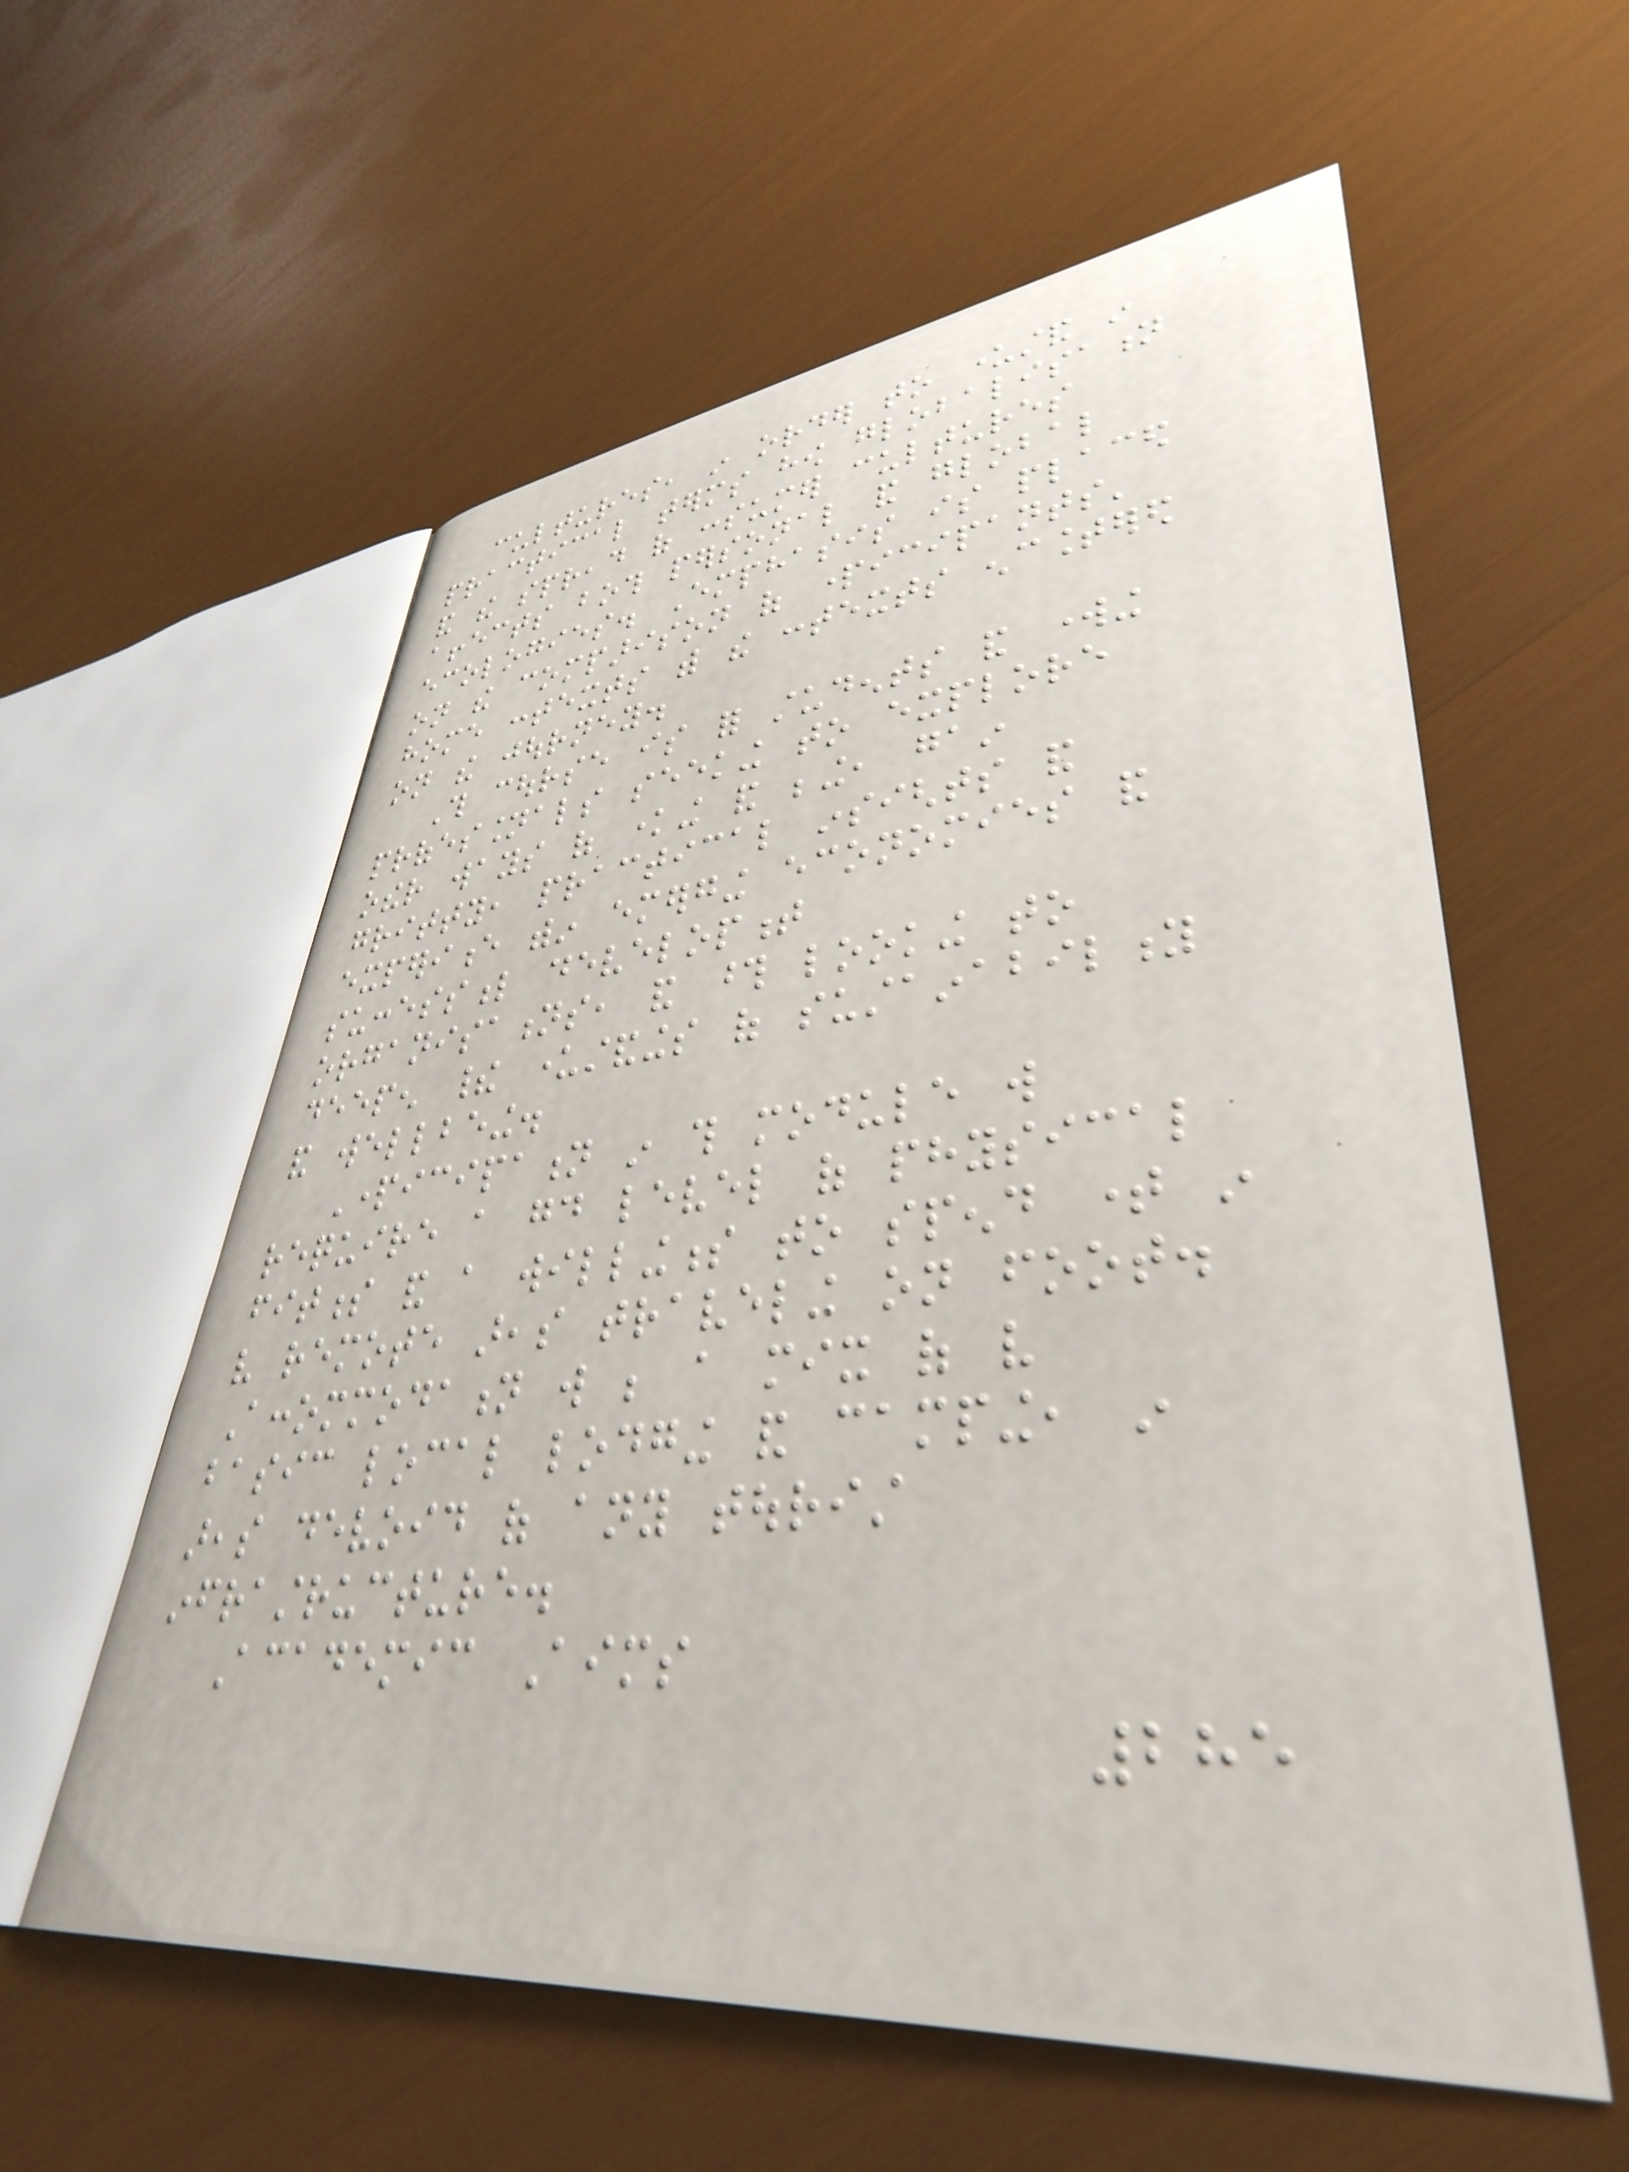cultures, in order to understand in
practical terms how globalisation
and the spread of consumer cultures
affects both personal and global
ecologies. Emphasis is placed
on the comparison of participants'
home contexts with the contexts encountered
on the journey.
This course is for students and working
professionals seeking to explore
other ways of knowing and being, gain
gritty, practical insights and
experience within emerging economies and
successful development
organisations, and those looking to
deepen their understandings of sustainability
and wellbeing.
Participation in this module will
require a good level of physical
fitness and a willingness to spend time in
very remote areas traveling on foot.
Accommodation will be a mix of very
basic local lodging and camping, in
areas devoid of any tourist
infrastructure.
Academic Aims
285
